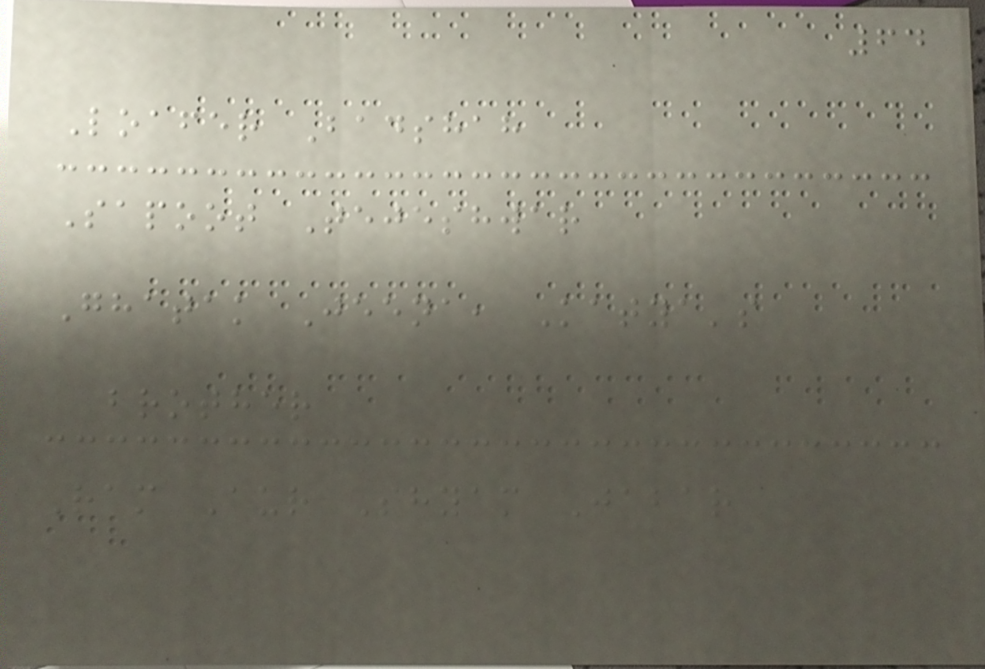64
Loafer Badshah
Sapoot Tejeshwar
Ghatak Jeena, Katya's
brother
Ram Aur Shyam Jabar
